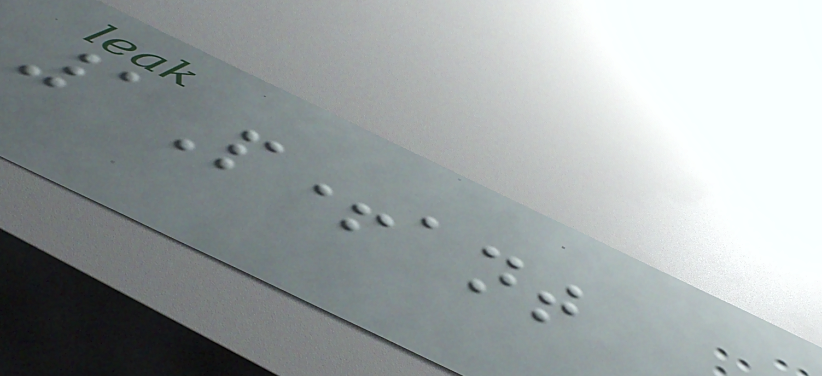1P+ant
